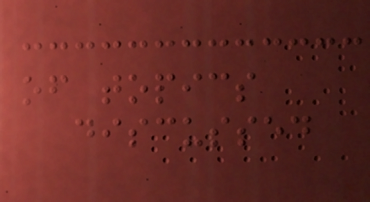of topics
discussed
